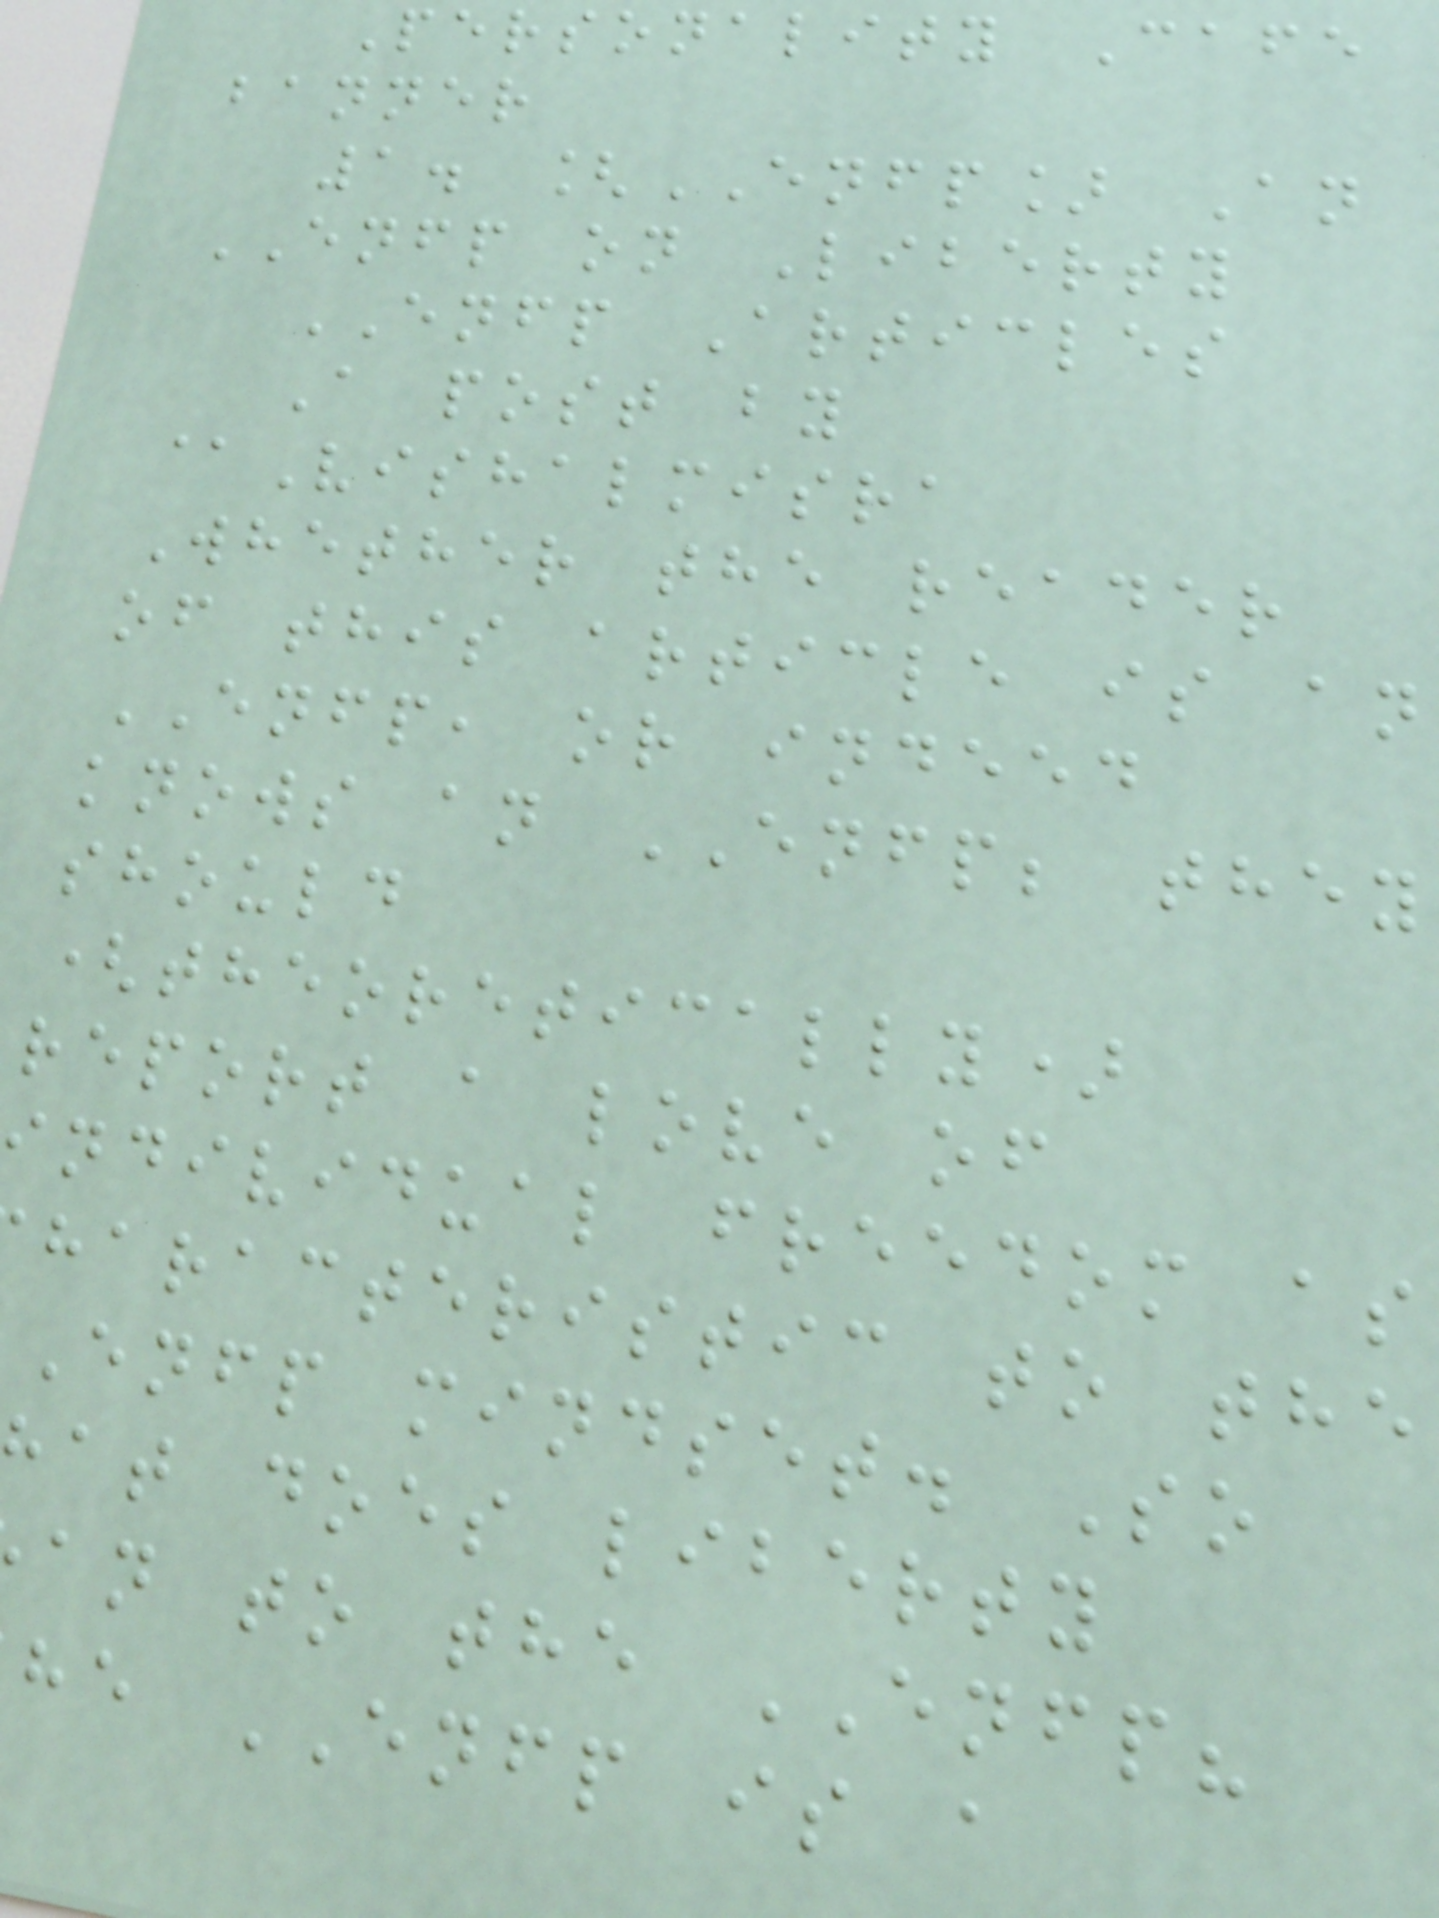Personality Cafe
banner
1. [ENFP] An
ENFP on Liberty
ENFP Articles
A post by
@Vishalmisra
Whether the reader
of this article is an
ENFP, or indeed
knows an ENFP; they
should
(theoretically)
report a love of
ndividual freedom as
haracteristic to the
enfp mindset. So
at does liberty
an to the ENFP?
he ENFP is a
